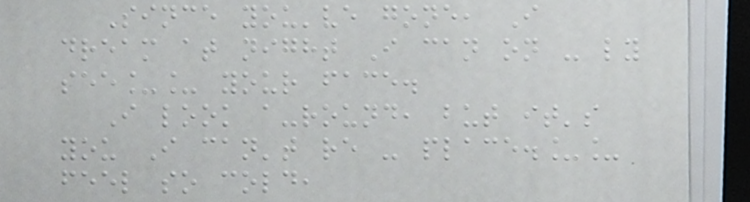Since you've gone, I
dream at night I can on - ly
see__ your face.
I look a-round, but it's
you I can't re - place.__
feel so cold,
